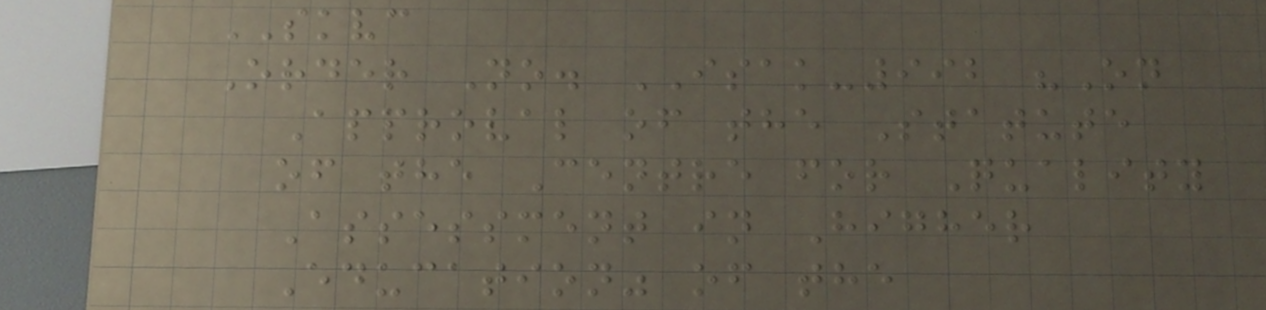SKVC
Order No. ISAK-992 "On
Approval of the Statute
of the Centre for Quality
Assessment in Higher
Education" of the
